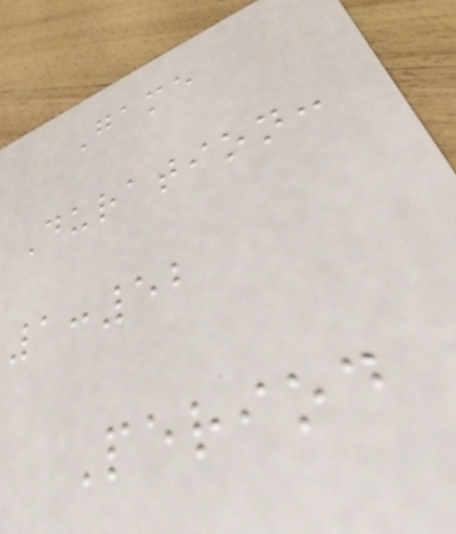Game
Duration:
1:52
Period
